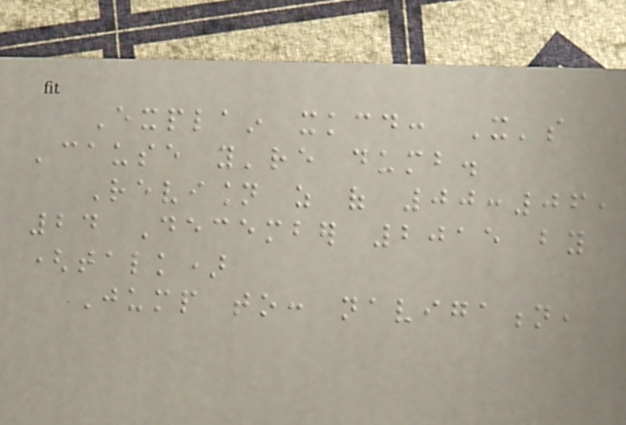Explain xkcd: It's
'cause you're dumb.
Revision as of 00:06,
24 December 2015 by
(talk)
Jump to: navigation,
